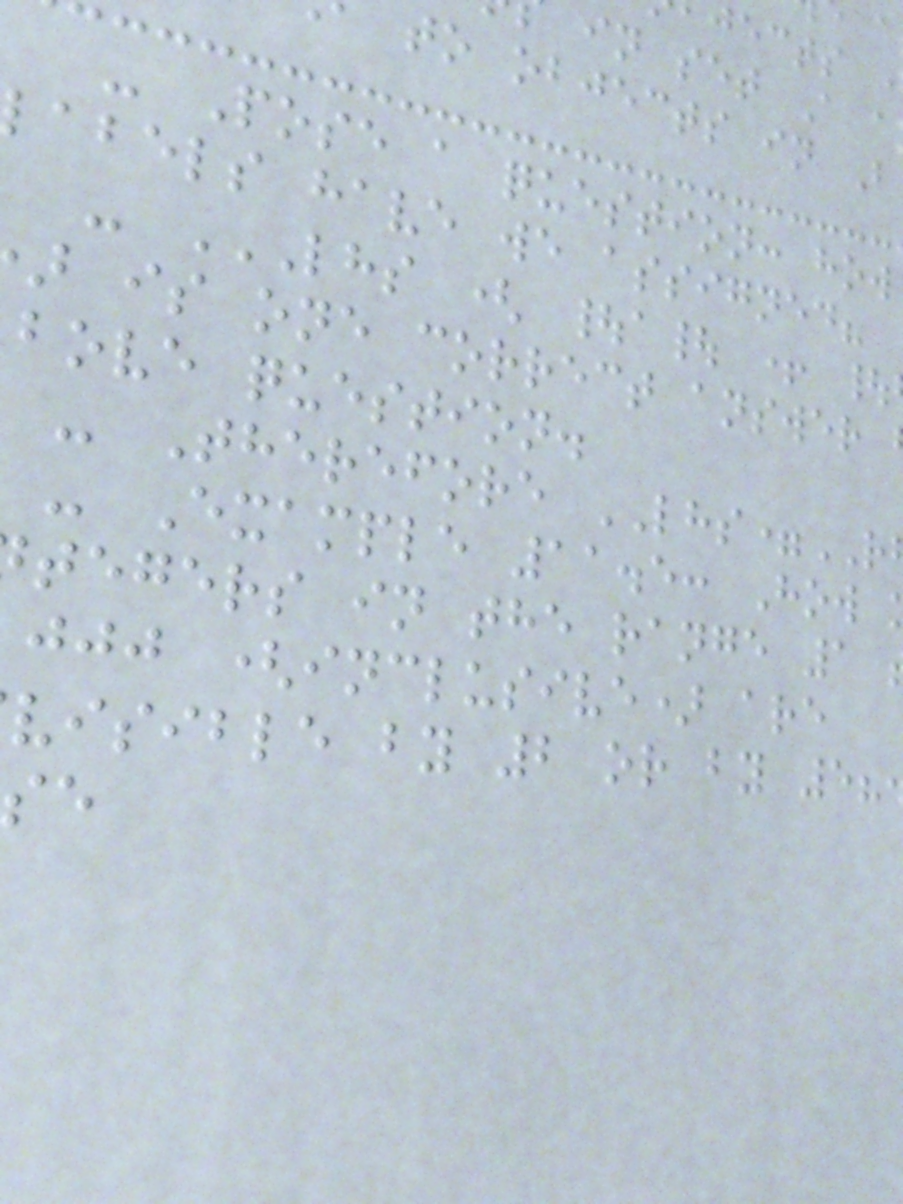in set A a
to objects in B
- Pose a question: how
abels have we assigned?
is one correct answer
bove question.
- Therefore LHS=
- Example 11.5: How
tegers in the range 1
jjj (inclusive) are
visible by 2 or by 5?
